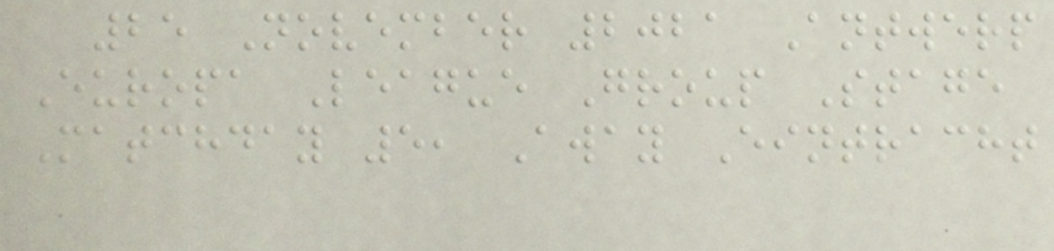25 November 2021 Antwerp
Europa League Group Stage
Matchday 5, Away Eintracht
